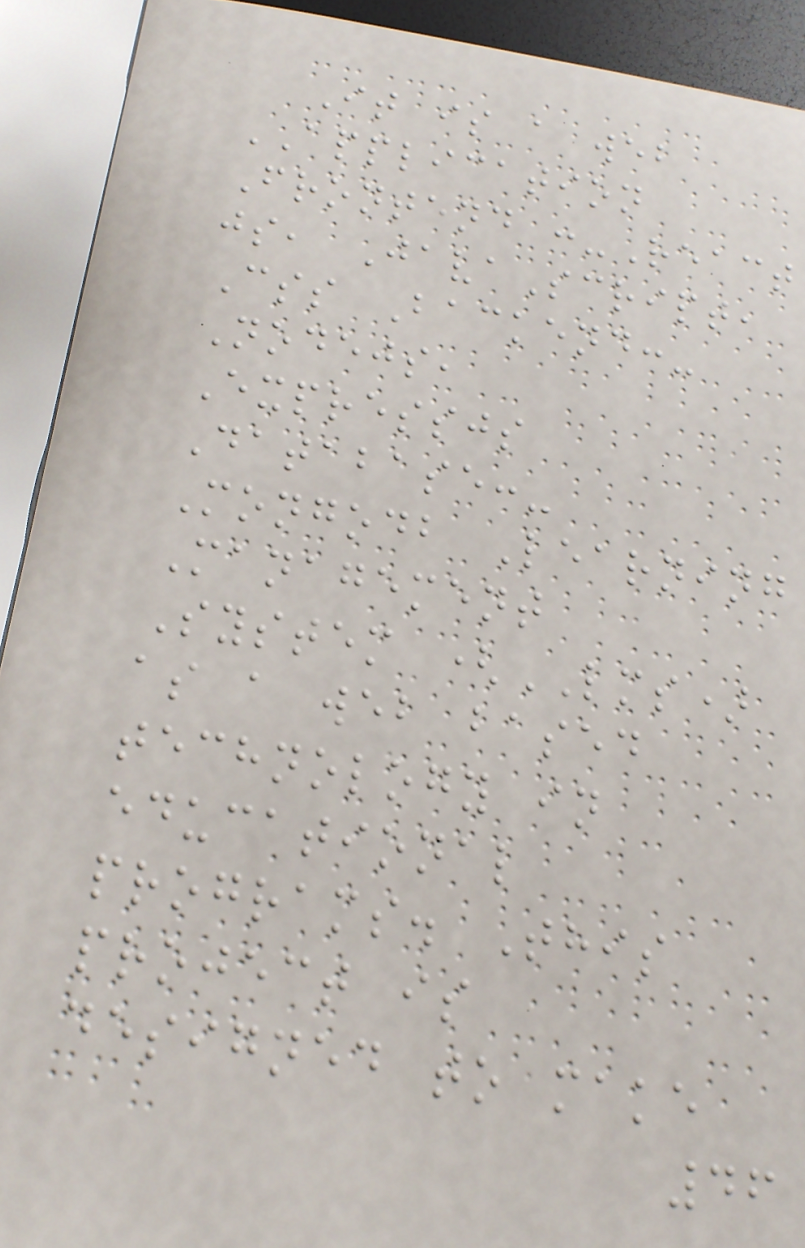It is a web
APPLICATION
Frontend :-React
js, JavaScript,
Css Backend:-
Nodejs,
Expressjs
Database:-
Mongodb Learning
Management
System (LMS)
as a web based
technology in
educational
programs. This
project is
designed to make
46
